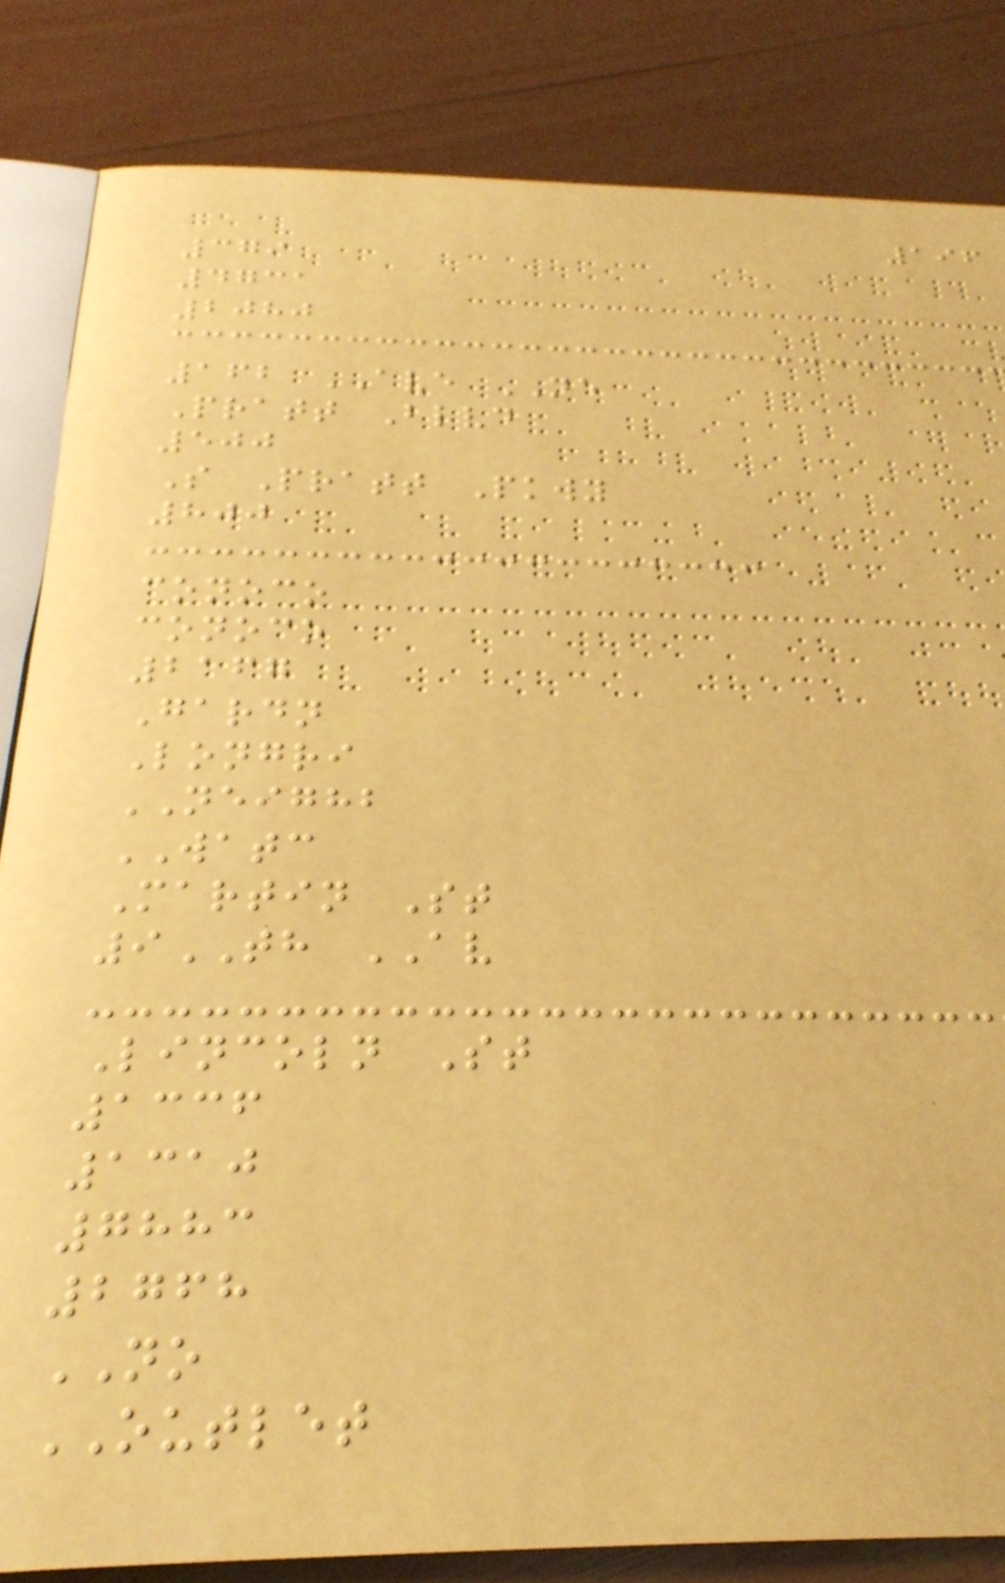196
379
4731
2080
162 AVE NE
Pratt Blvd
500
S Pratt Pkwy
800
conoco
conoco
2167
Gardn
Longri
NEIGHB
WATC
Martin St
9TH AV
Lincoln St
1336
1310
7883
2768
NO
OUTLET
